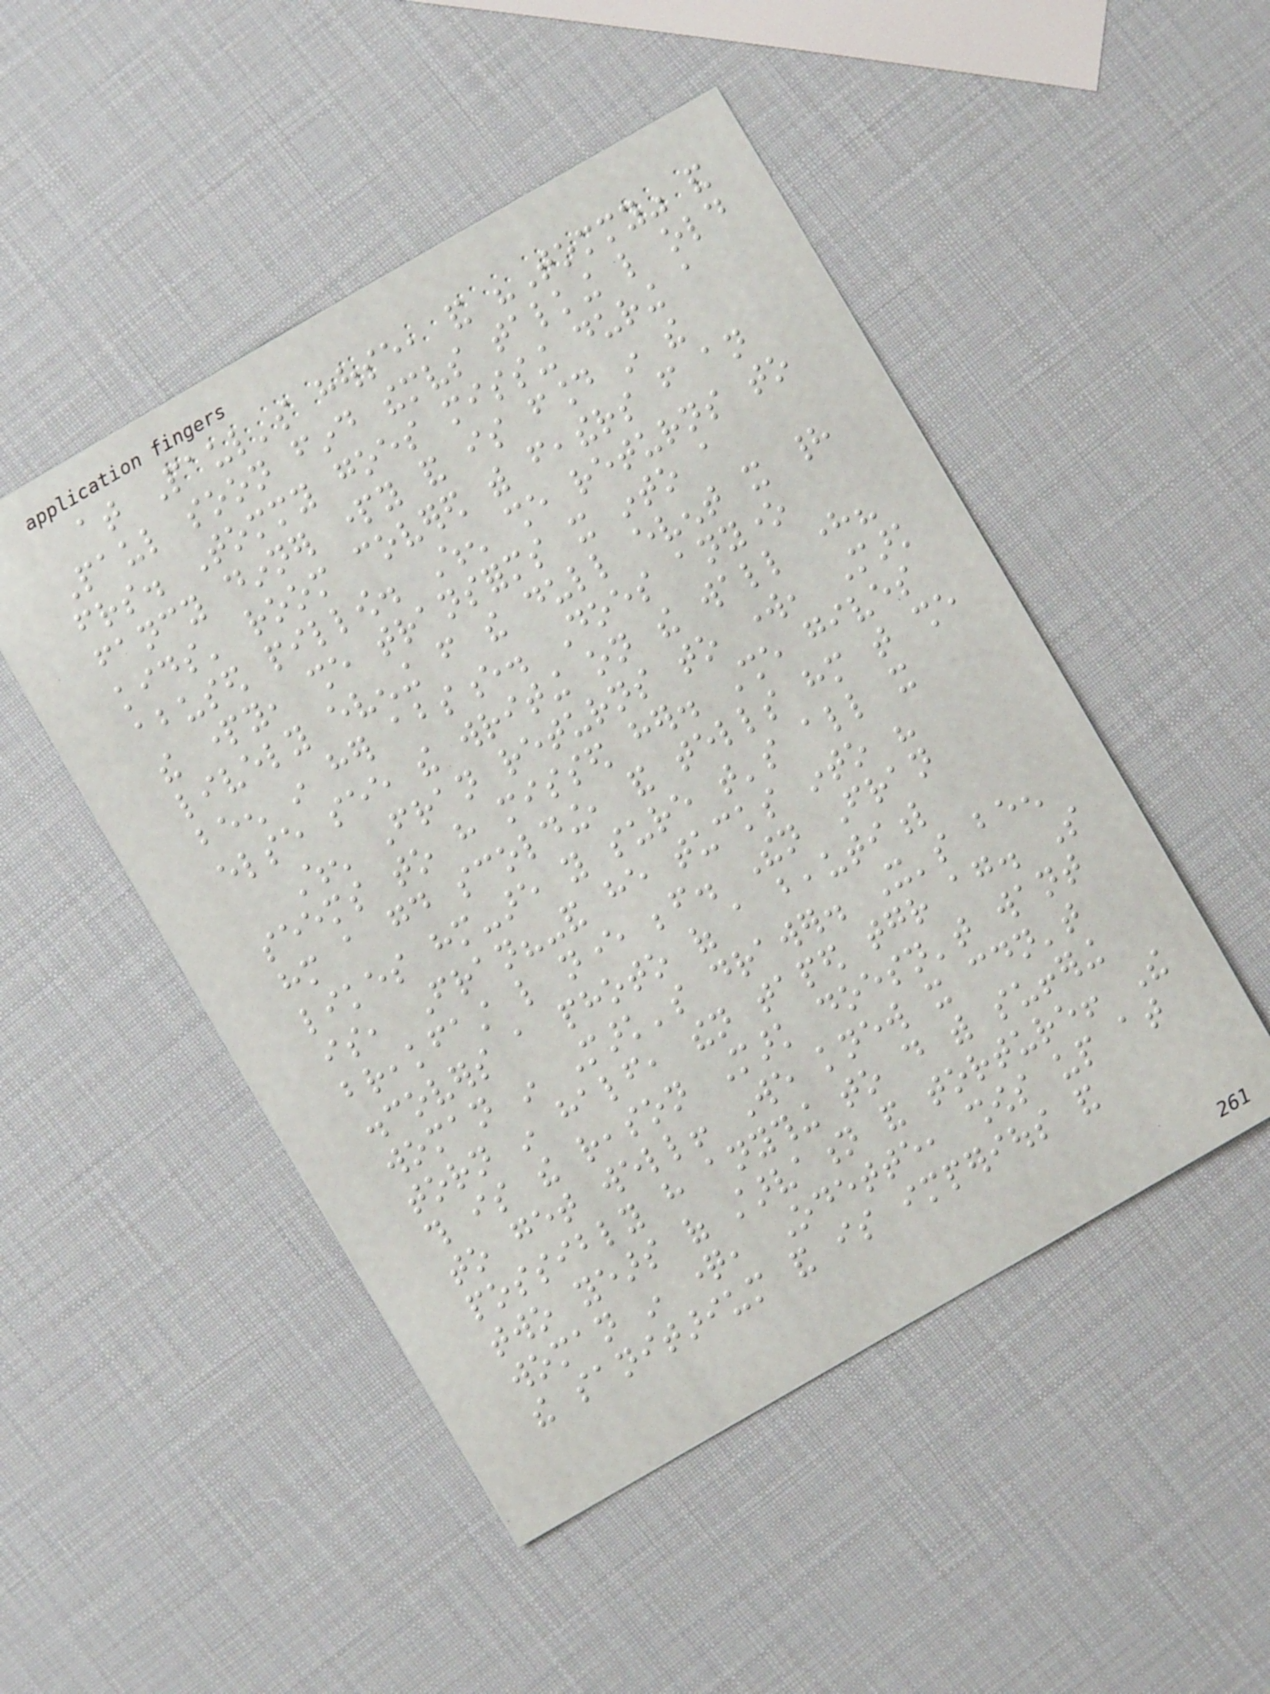at Paul's house, and "Tommy" and
Paul soon find themselves talking like old
friends. Tommy goes missing during a
fancy dinner party and is found in the
kids' room covered with feathers from an
abused pillow. When she returns to
the party, she transforms it into a
lively evening from the dull event it had
been in her absence. Does anyone
else see the writing on the wall here?
When Fran returns to work, Mark
seems to have missed her. She gives
him a good scolding, and tells him that she
likes him-are you sure that's all it
is, Fran?-and he tucks into his
breakfast like never before. Then Fran
discovers a photo of a beautiful
woman in Mark's drawer. It's been
torn in half, then taped together again. So
this is the reason Mark doesn't want
to get well! We knew it couldn't
possibly have anything to do with suffering
two years of starvation and torture! The
woman in question, Odette, shows up at
the sanitarium and is imperious and
